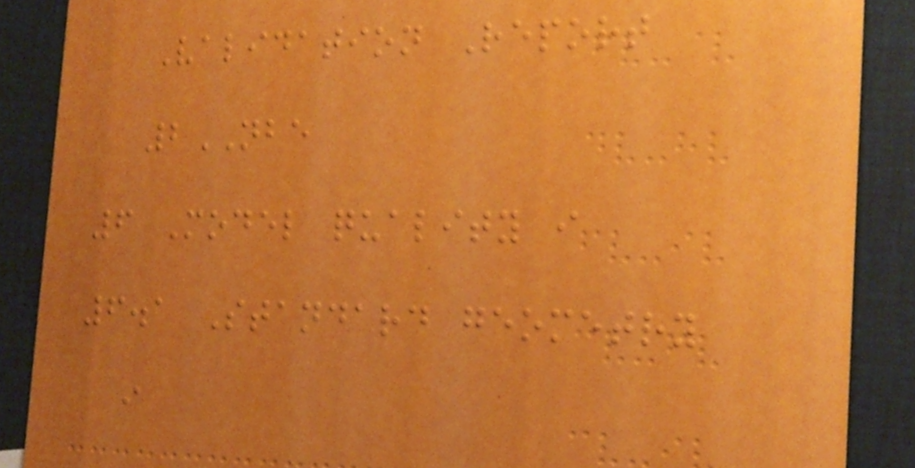Validation Report
2NBE
6 Model quality i
6.1 Standard geometry
i
